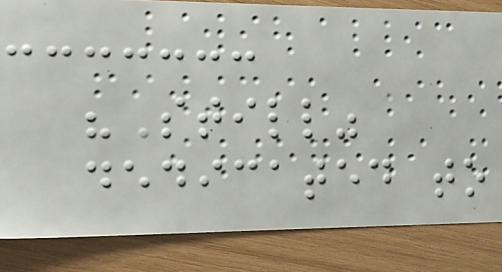"Still"
dedicated to
